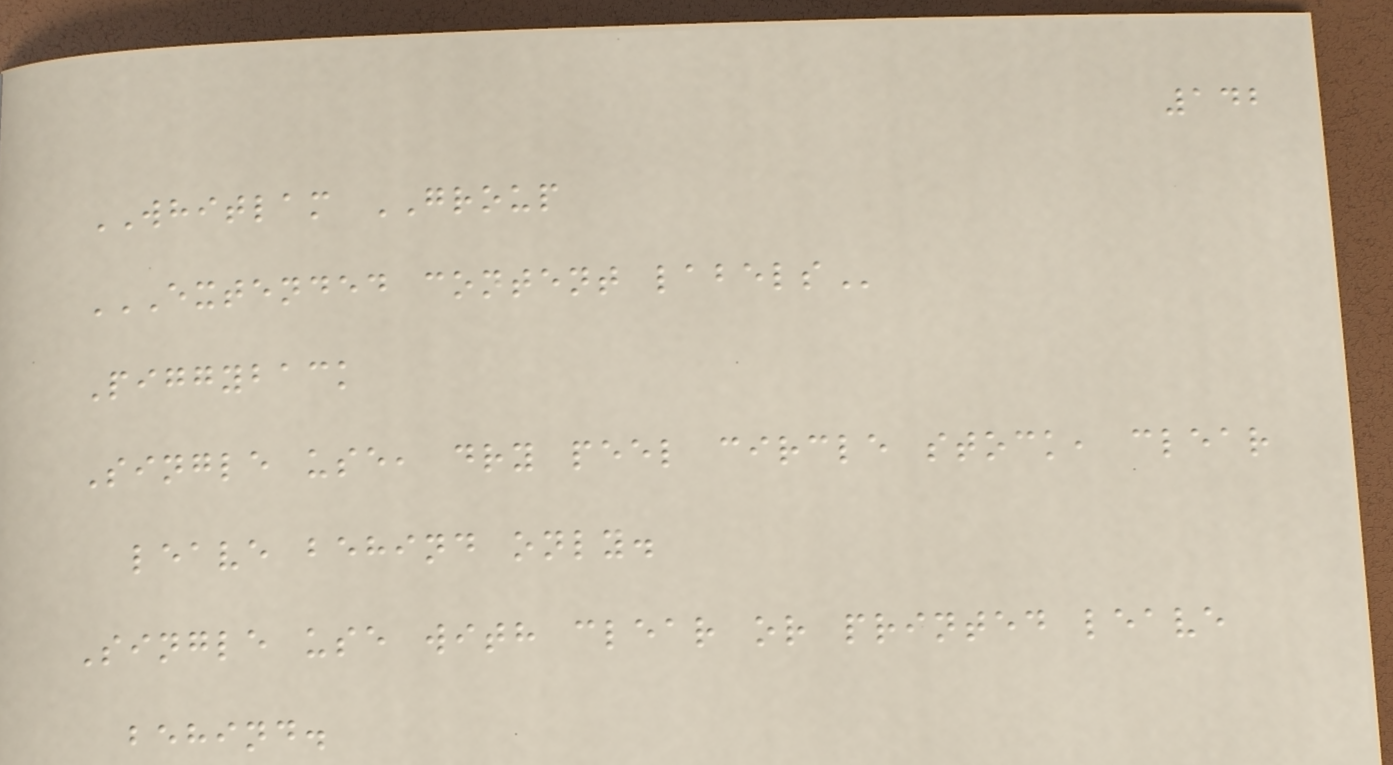142
WHITLAM GROUP
EXTENDED CONTENT LABELS
Piggyback
Single use, dry peel circle stock, clear
leave behind only.
Single use with clear or printed leave
behind.
